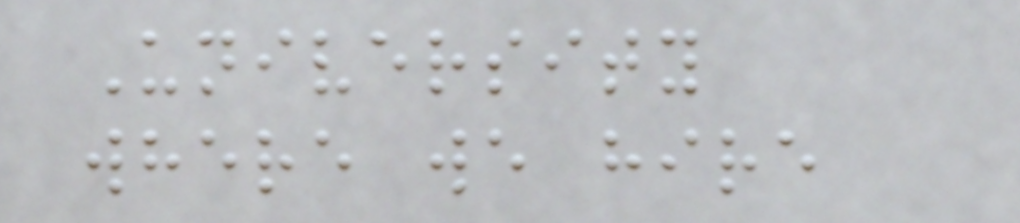University
where we hire
